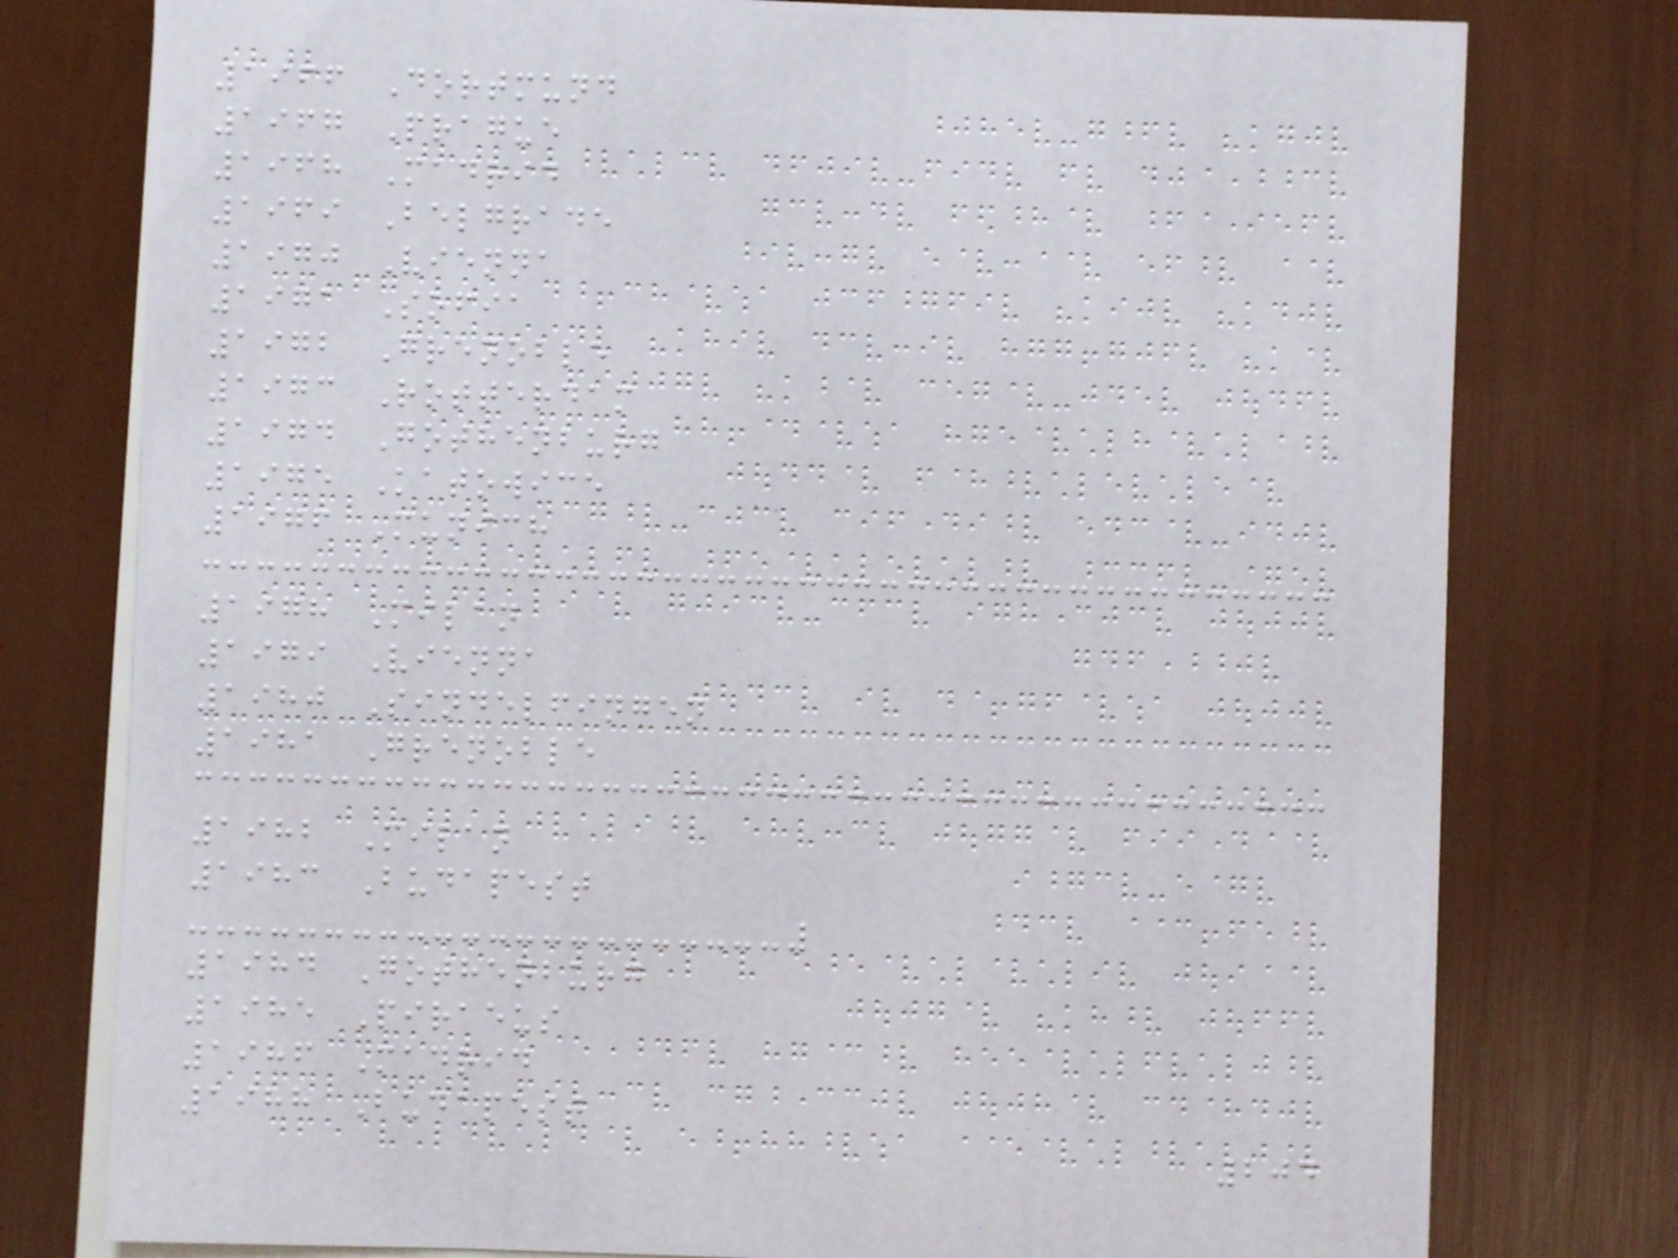1966 Dortmund
1967 Prague
1968 Madrid
1969 Belgrade
1970 Vienna
1971 Sofia
1972 Grenoble
1973 Rotterdam
1974 Gothenburg
1975 Katowice
1976 Munich
1978 Milan
1979 Vienna
1980 Sindelfingen
1981 Grenoble
1982 Milan
1983 Budapest
1984 Gothenburg
1985 Piraeus
1986 Madrid
1988 Budapest
204
